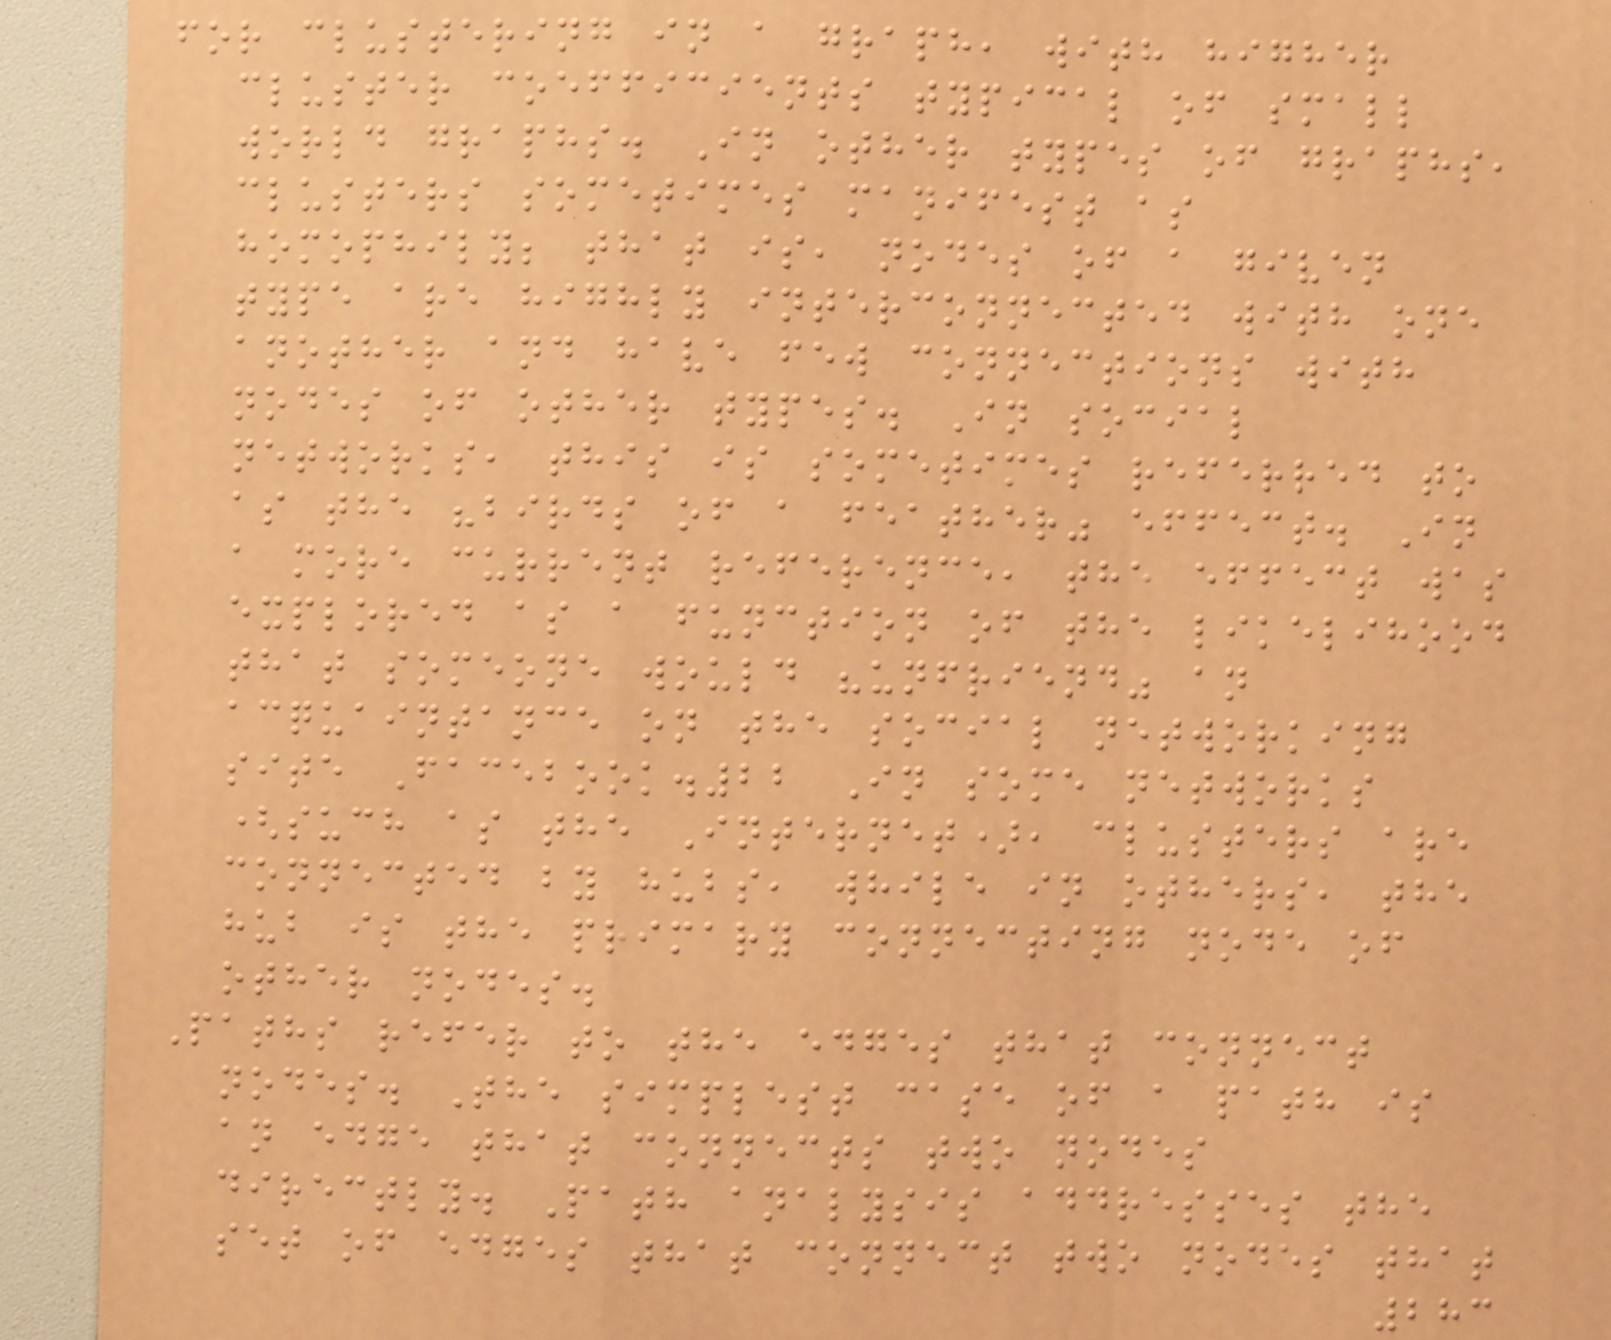for clustering in a graph, with higher
cluster coefficients typical of small
world graphs. In other types of graphs,
clusters sometimes manifest as
homophily; that is, nodes of a given
type are highly interconnected with one
another and have few connections with
nodes of other types. In social
networks, this is sometimes referred to
as the "birds of a feather" effect. In
a more current reference, the effect was
explored as a function of the likelihood
that someone would "unfriend" an
acquaintance on the social networking
site Facebook.22 In some networks
(such as the Internet), clusters are
connected by hubs, while in others, the
hub is the primary connecting node of
other nodes.
Paths refer to the edges that connect
nodes. The simplest case of a path is
an edge that connects two nodes
directly. Path analysis addresses the
set of edges that connect two nodes that
283
